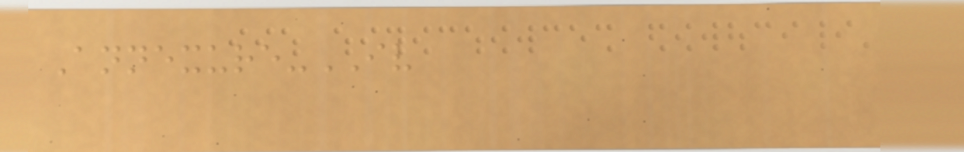Annexure-IV
